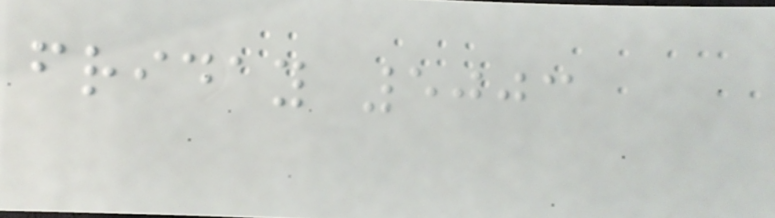friday 5003
